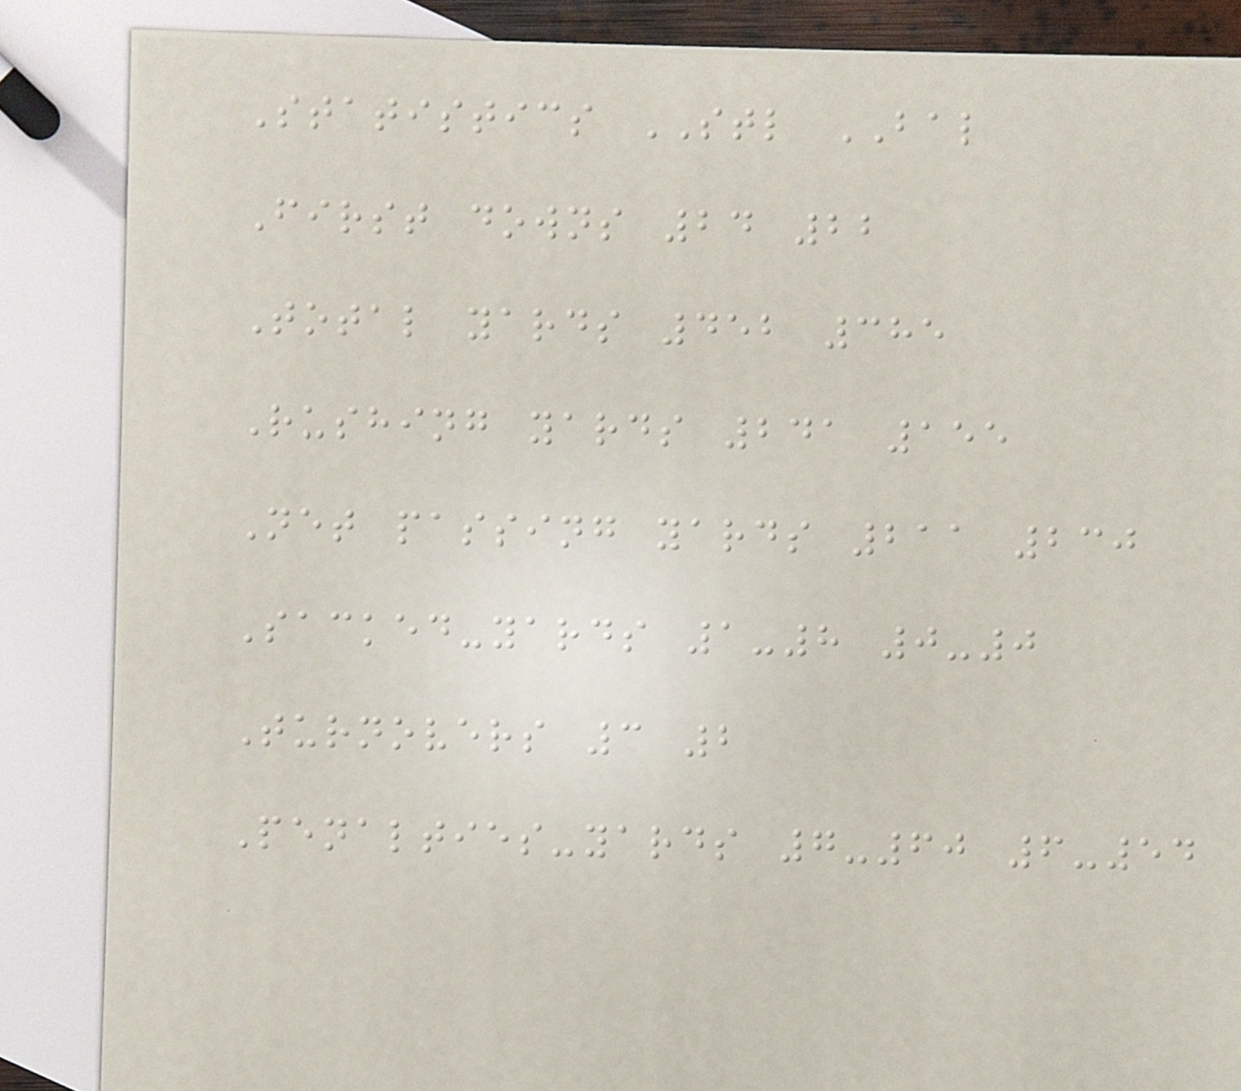Statistics STL BAL
First downs 24 22
Total yards 452 385
Rushing yards 241 155
Net passing yards 211 230
Sacked-yards 1-8 0-0
Turnovers 3 2
Penalties-yards 7-60 6-54
